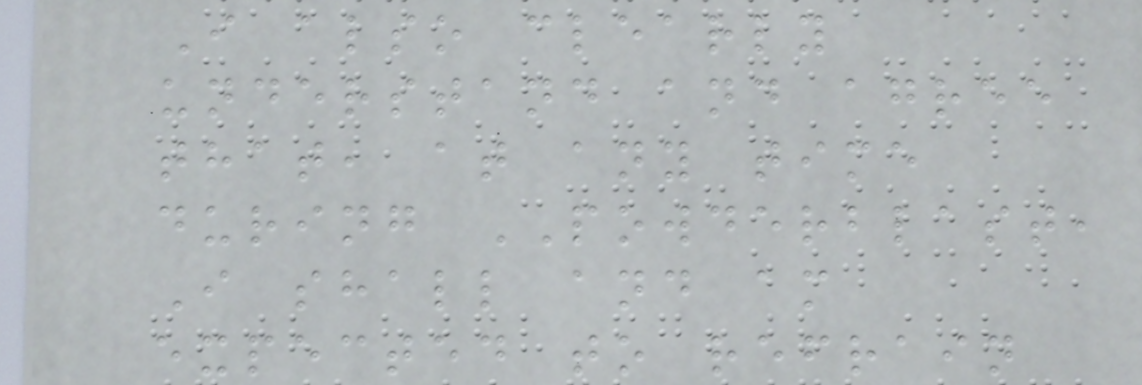I also clearly
understand and agree
that, at any time
during POWDERBLAST,
I shall and am
expected to refrain
